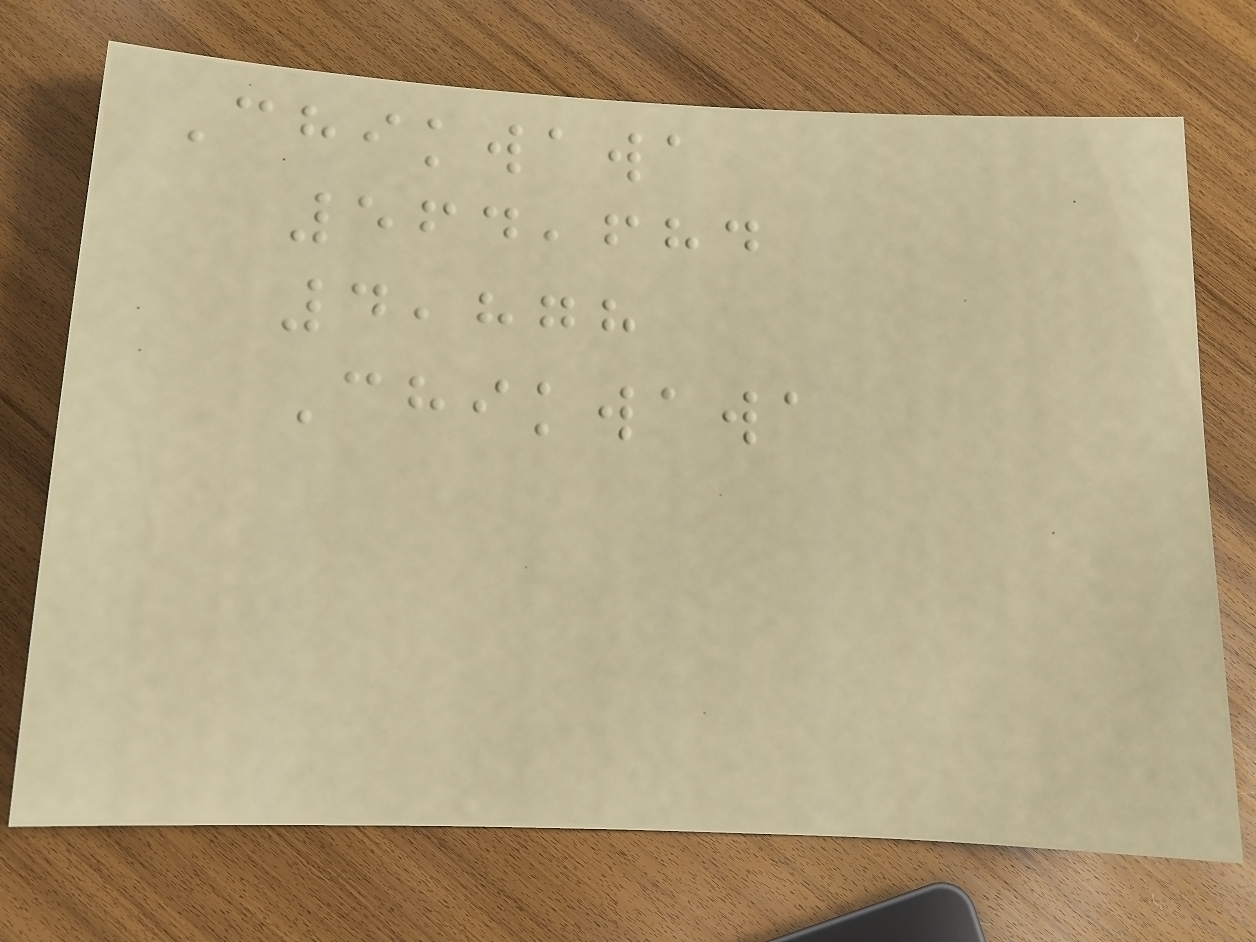Chikwawa
564,684
4,878
Chikwawa
